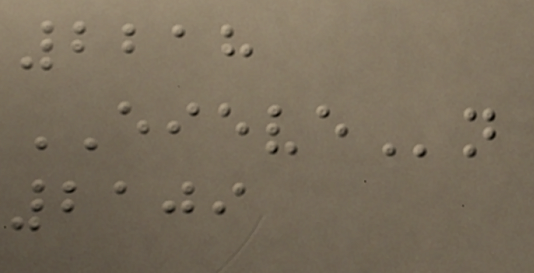2218
EIEVEn
2109
